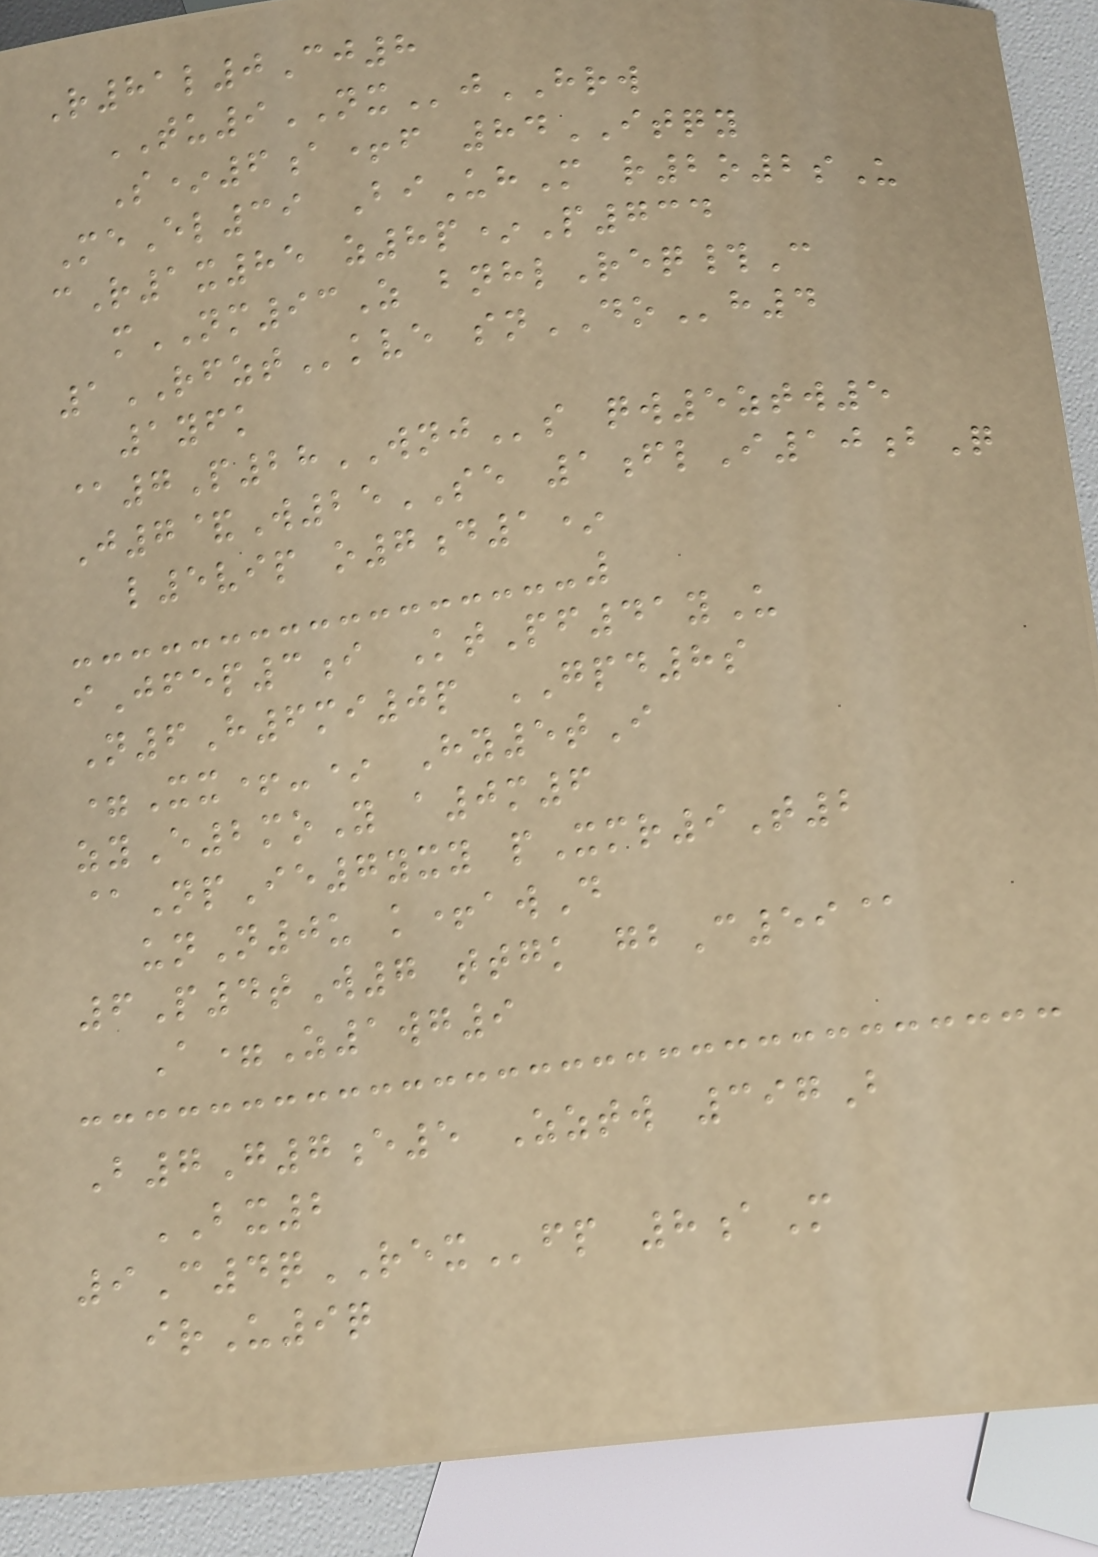R81l0Cj8
TU9NXjHRW
S*6a+f 84ITQY
MeEl39 BiUhM r2o2sU
cR1x85 z8p*P734
mNM93Z bnhlReq#C
1RFZTkve snDOh4
1yfk
@7P28WNJs qw5ztw5
J7&W25SE 1flI10bQ
l5vip o7d1*
iJfep3i KtPf41yU
N6H6mi0p GPD8s
=Xx+-* Hy5tI
zyE2moY a0m6
@NpIe7yxy pXmr9T2
unN0u k+awD
6P4tW7 ttgk gbC59@
A=Z1wg9
B7G7e5 Zztw 397B
BX2
9C4qREXfp 8aM
irU9q
